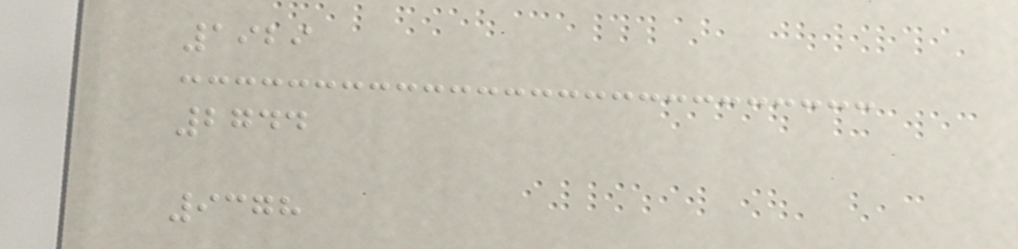1929
2744
9378
